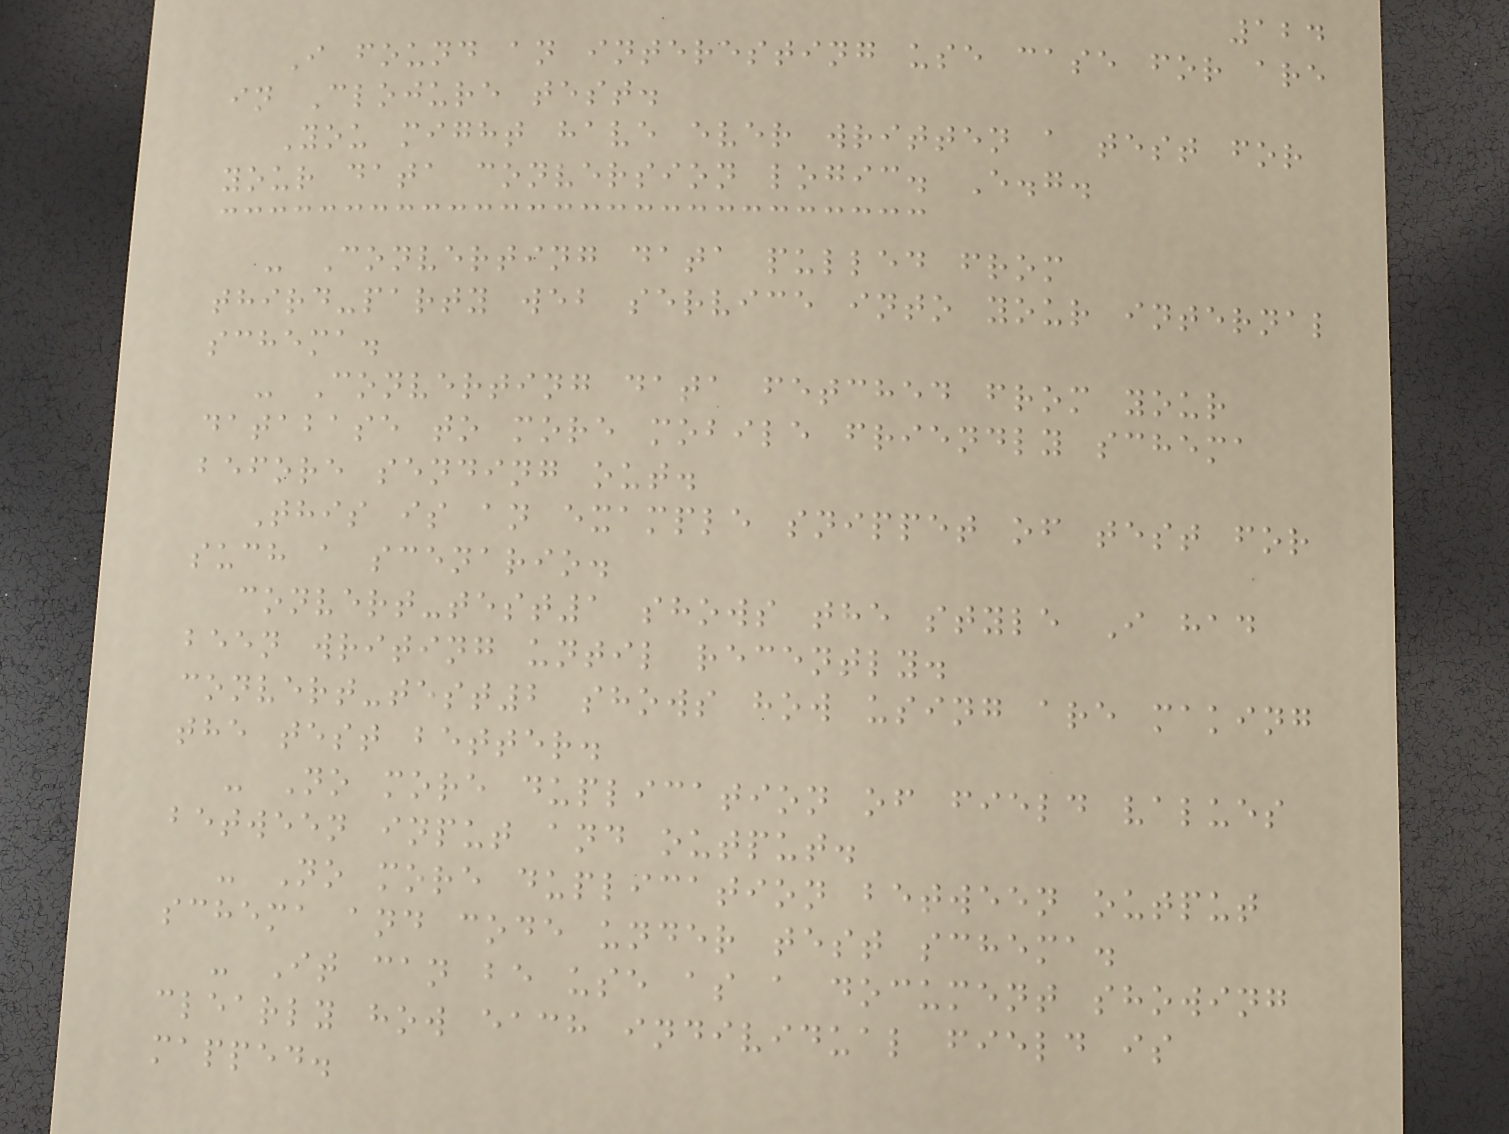124
I found an interesting use case for are
in Clojure test.
You might have ever written a test for
your data conversion logic. E.g.
- Converting data pulled from
third-party web service into your internal
schema.
- Converting data fetched from your
database to more mobile friendly schema
before sending out.
This is an example snippet of test for
such a scenario.
convert-test1 shows the style I had
been writing until recently.
convert-test2 shows how using are making
the test better.
- No more duplication of field values
between input and output.
- No more duplication between output
schema and code under test schema.
- It can be use as a document showing
clearly how each individual field is
mapped.
